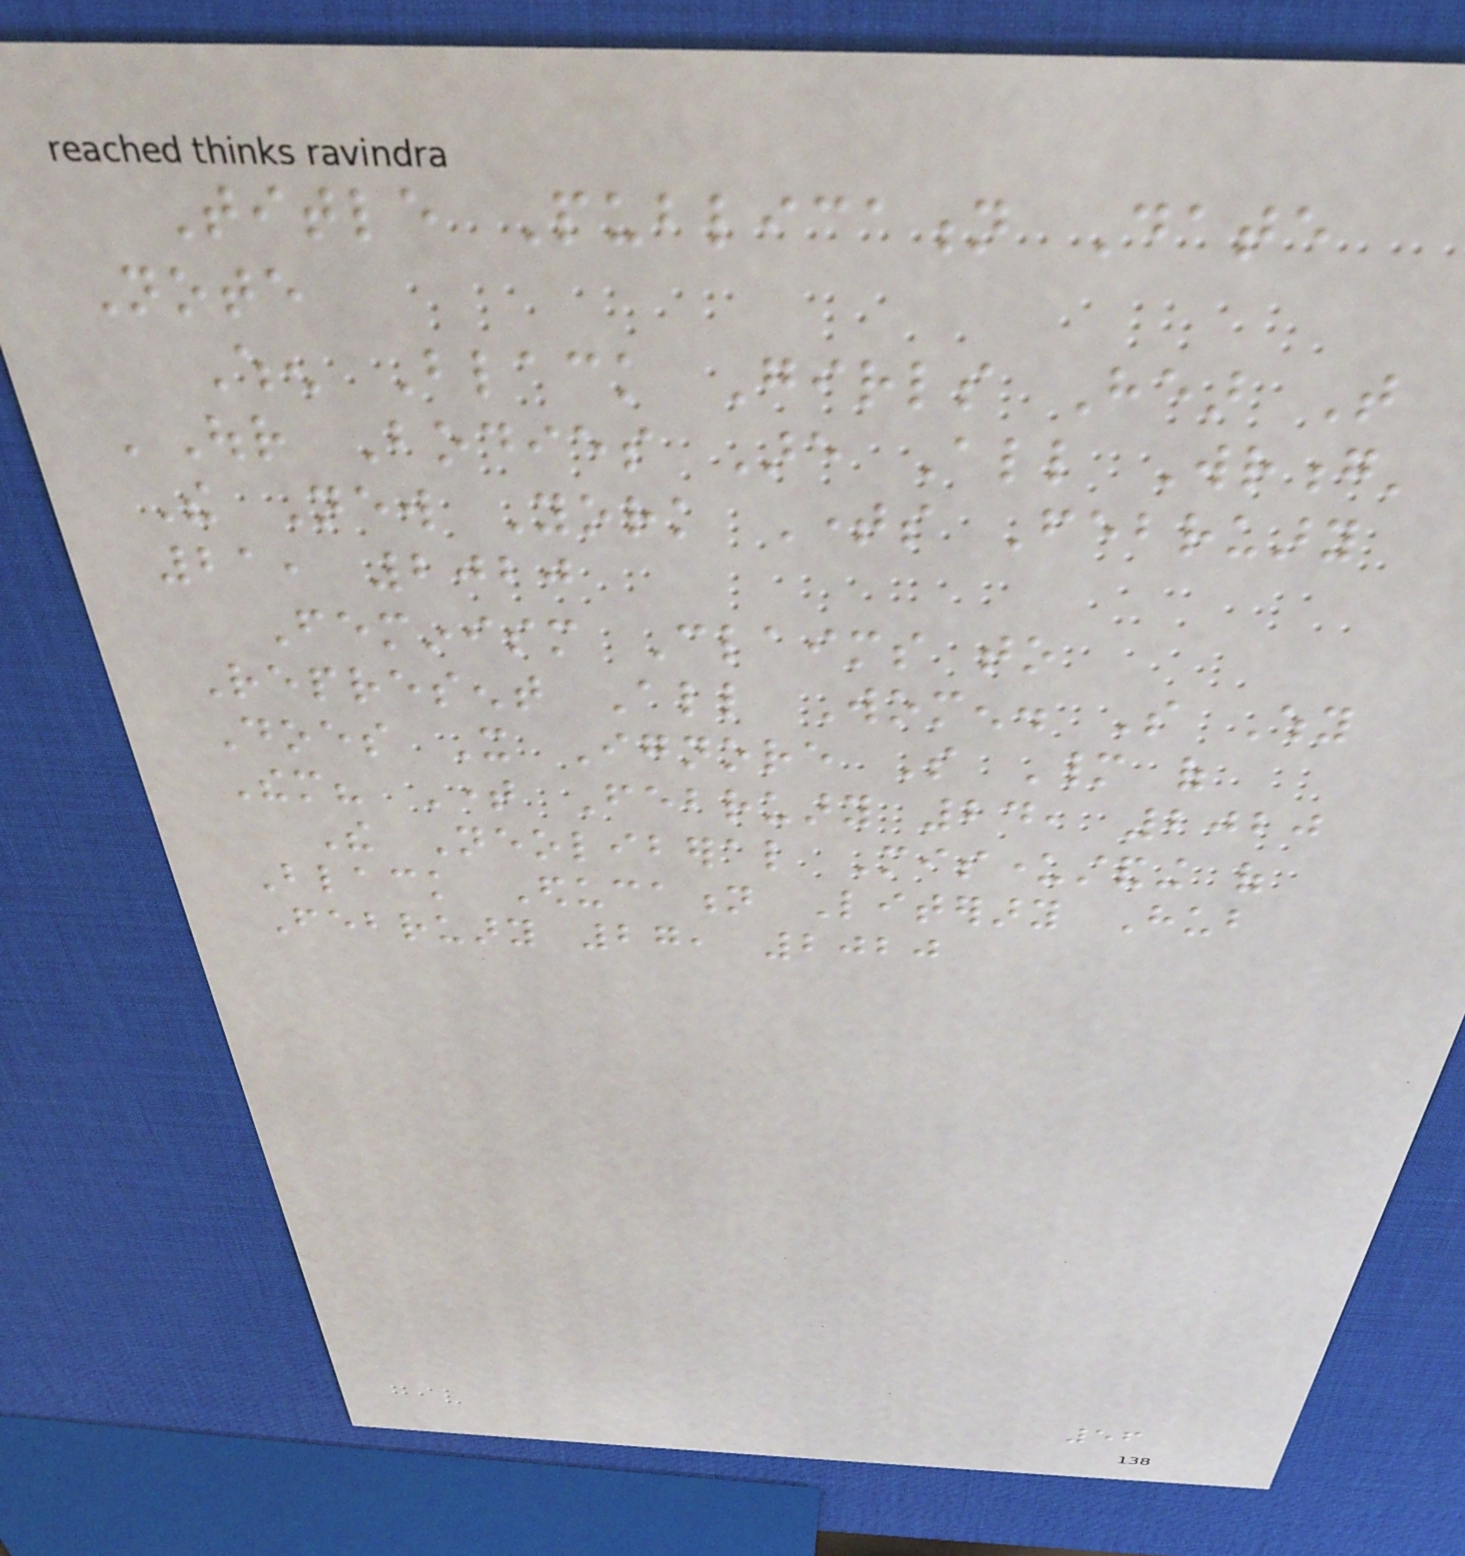Title Publication Date
Note
When Black Girls Hear That
'Our Bodies Are All Wrong'
The New York Times February
21, 2020
Feminism Claims to
Represent All Women. So Why
Does It Ignore So Many of
Them? Time February 24, 2020
The Neoliberal Misunderstanding of
Black Education Literary Hub
February 27, 2020
56
